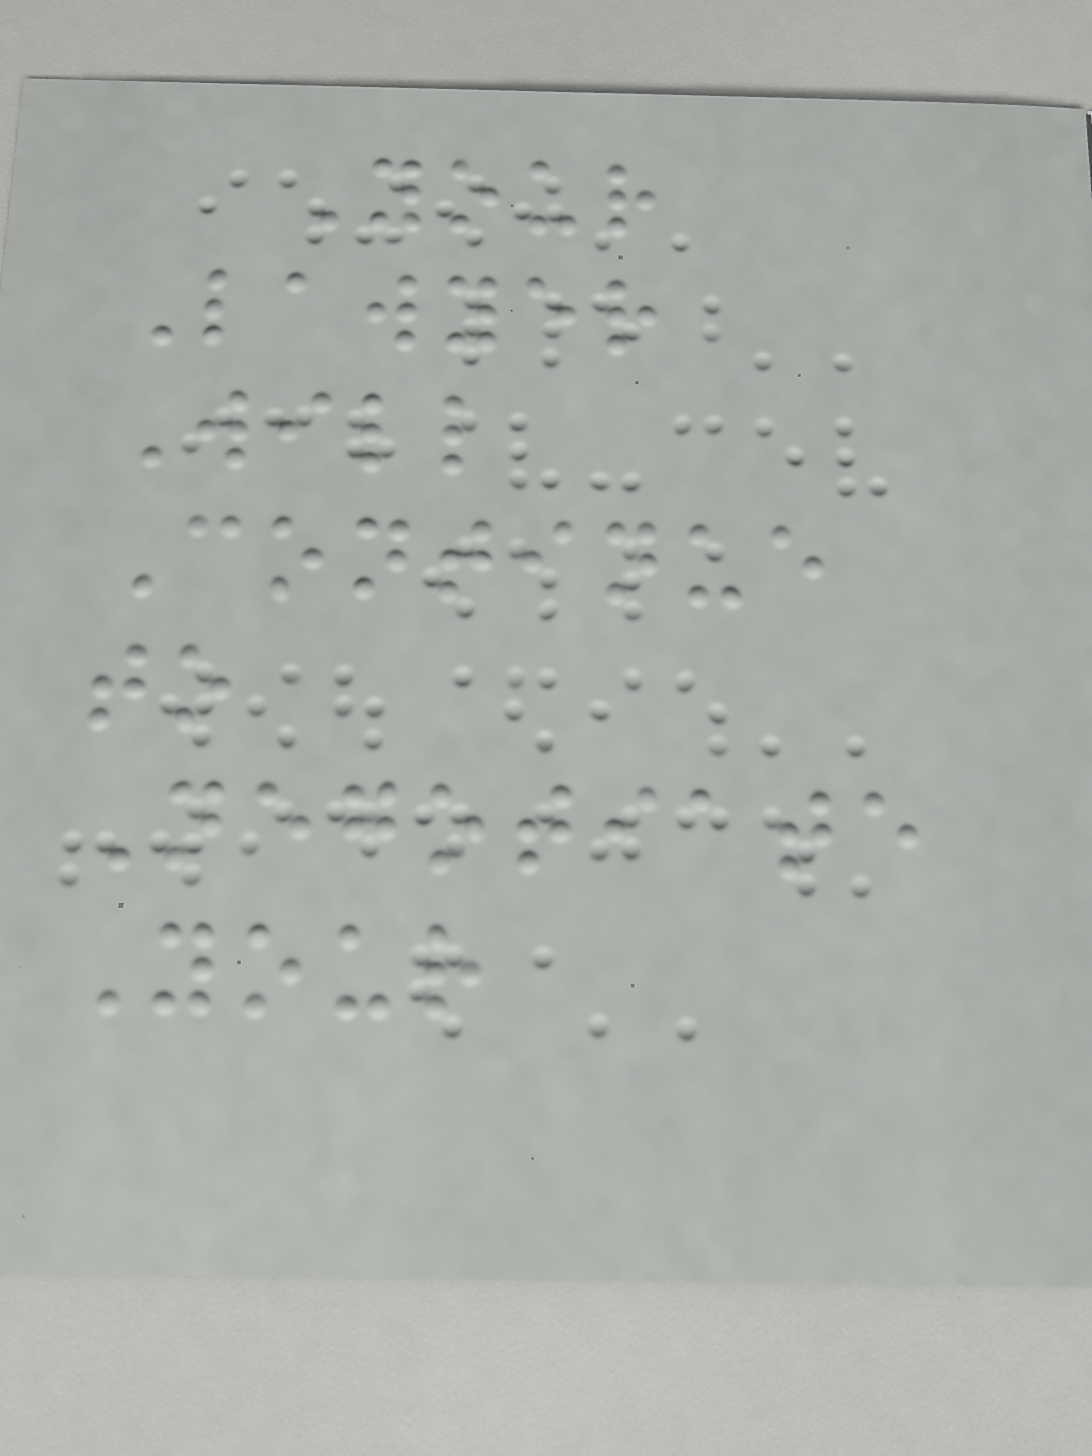Your
Lawyer
Will
Continue
to
Negotiate
Your
